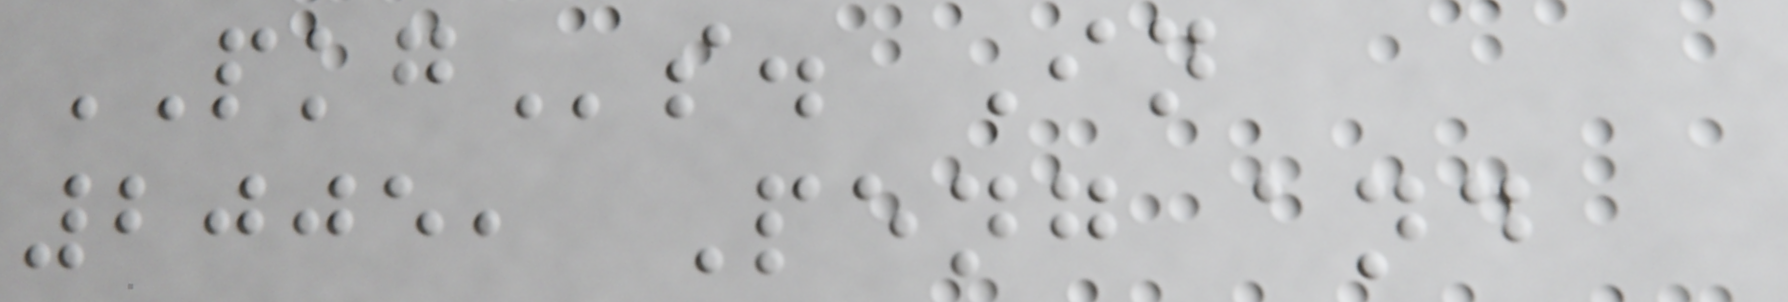PKGs. In
2005, Peng and
